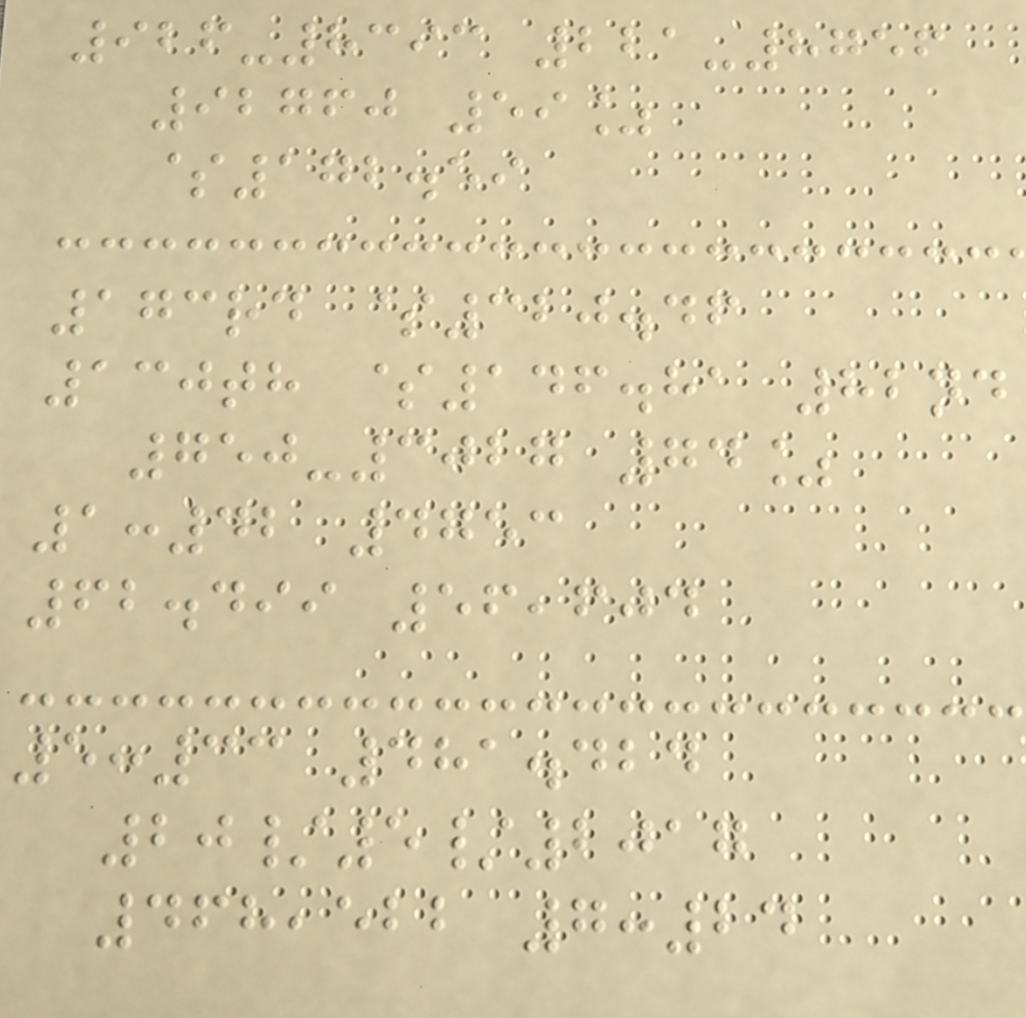926-8393 221-8756
92760 59%
$172.59
173rd $320.46
130th $146.81 82nd
750-3027 74%
1:42 4753
62.499 56,604
5:33 481.424
20/5/2017
468,522 7:24
